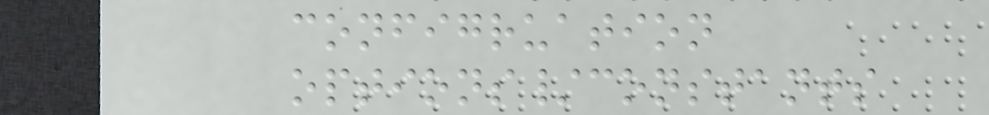configruation
options/constants
